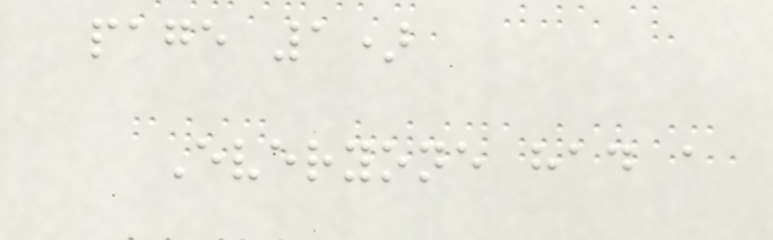page 1)
Everyone had a
